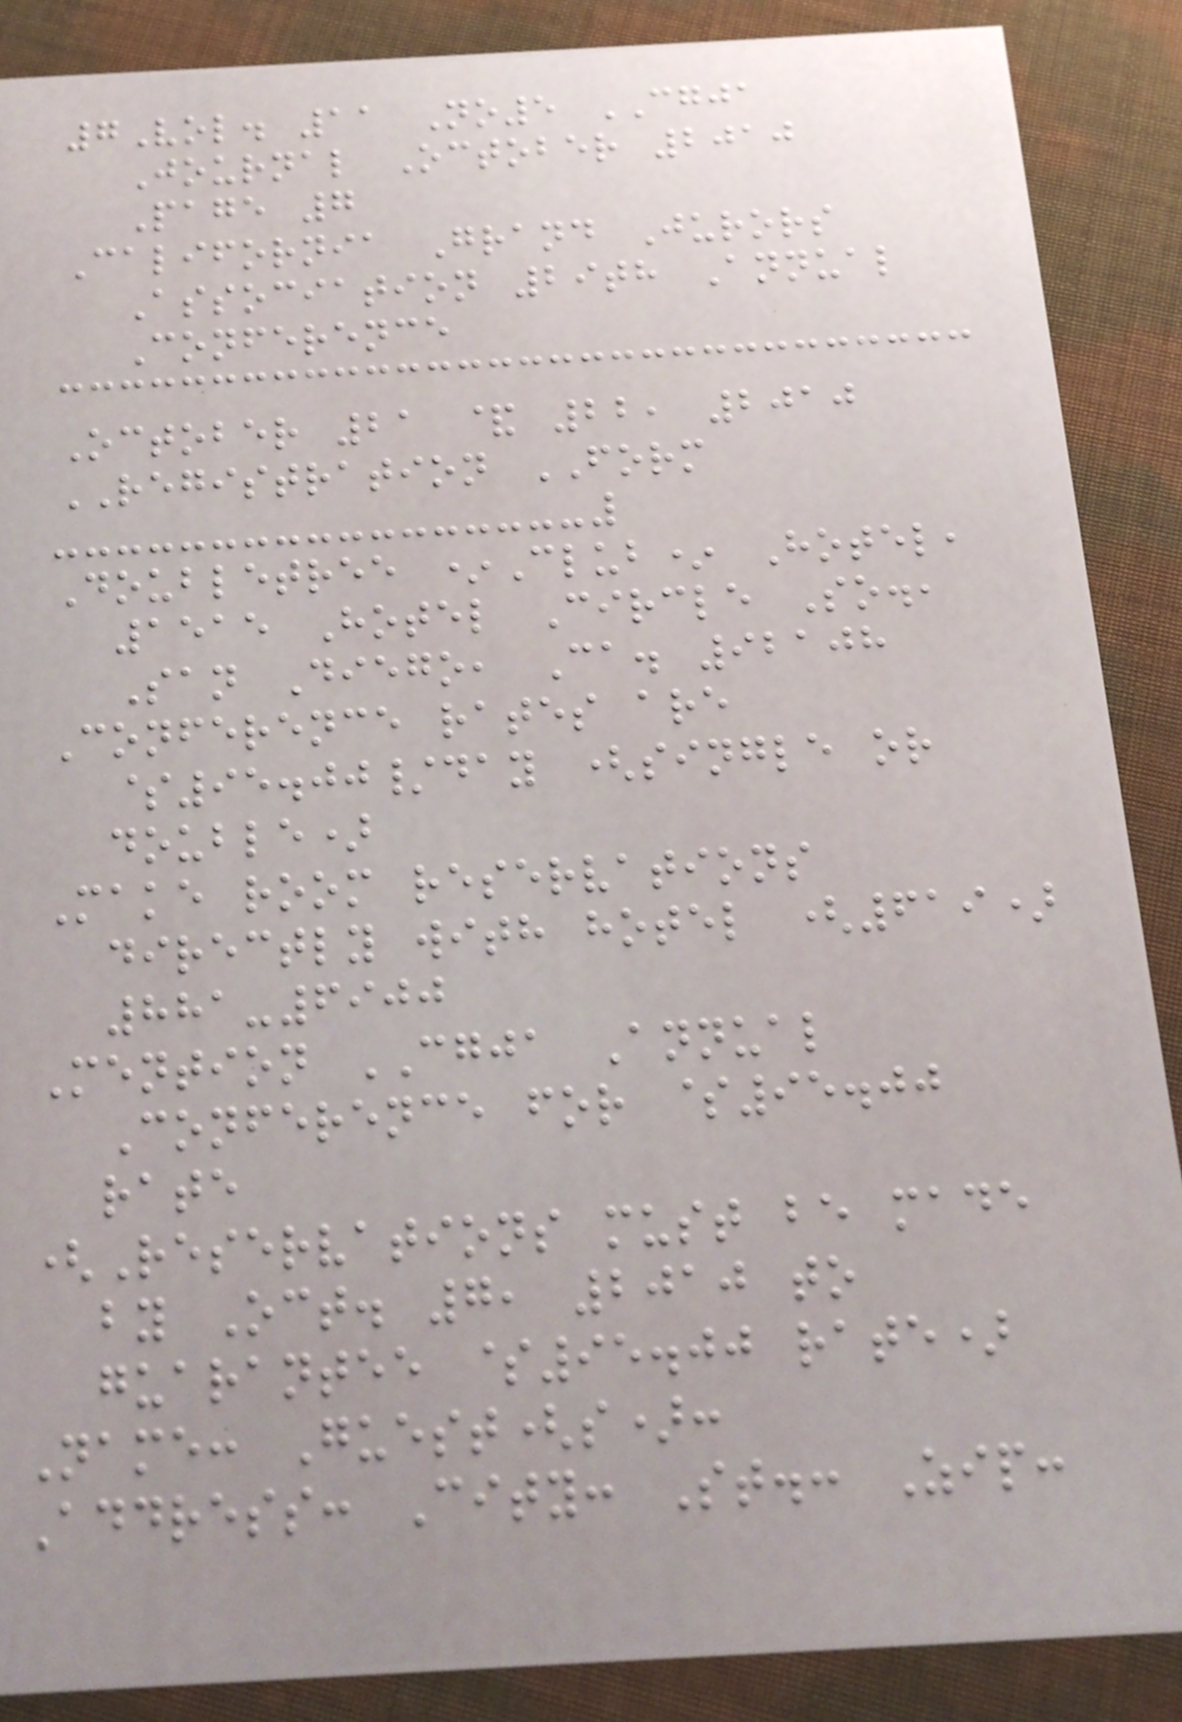7Vol. 11 No5 CGJA
Journal October 2010
Page 7
California Grand Jurors
Association 29th Annual
Conference
October 21 & 22, 2010
REGISTRATION FORM
Doubletree *Club* Hotel,
1515 Hotel Circle So.,
San Diego, Ca. 92108
Conference rates are
$95.00/day (single or
double)
Make room reservations
directly with hotel (619)
881-6900
Mention CGJA Annual
Conference for $95.00
rate
(Reservations must be made
by Oct. 7, 2010 to
guarantee $95.00 rate)
Name: Guest(s):
Address: City: St.: Zip:
